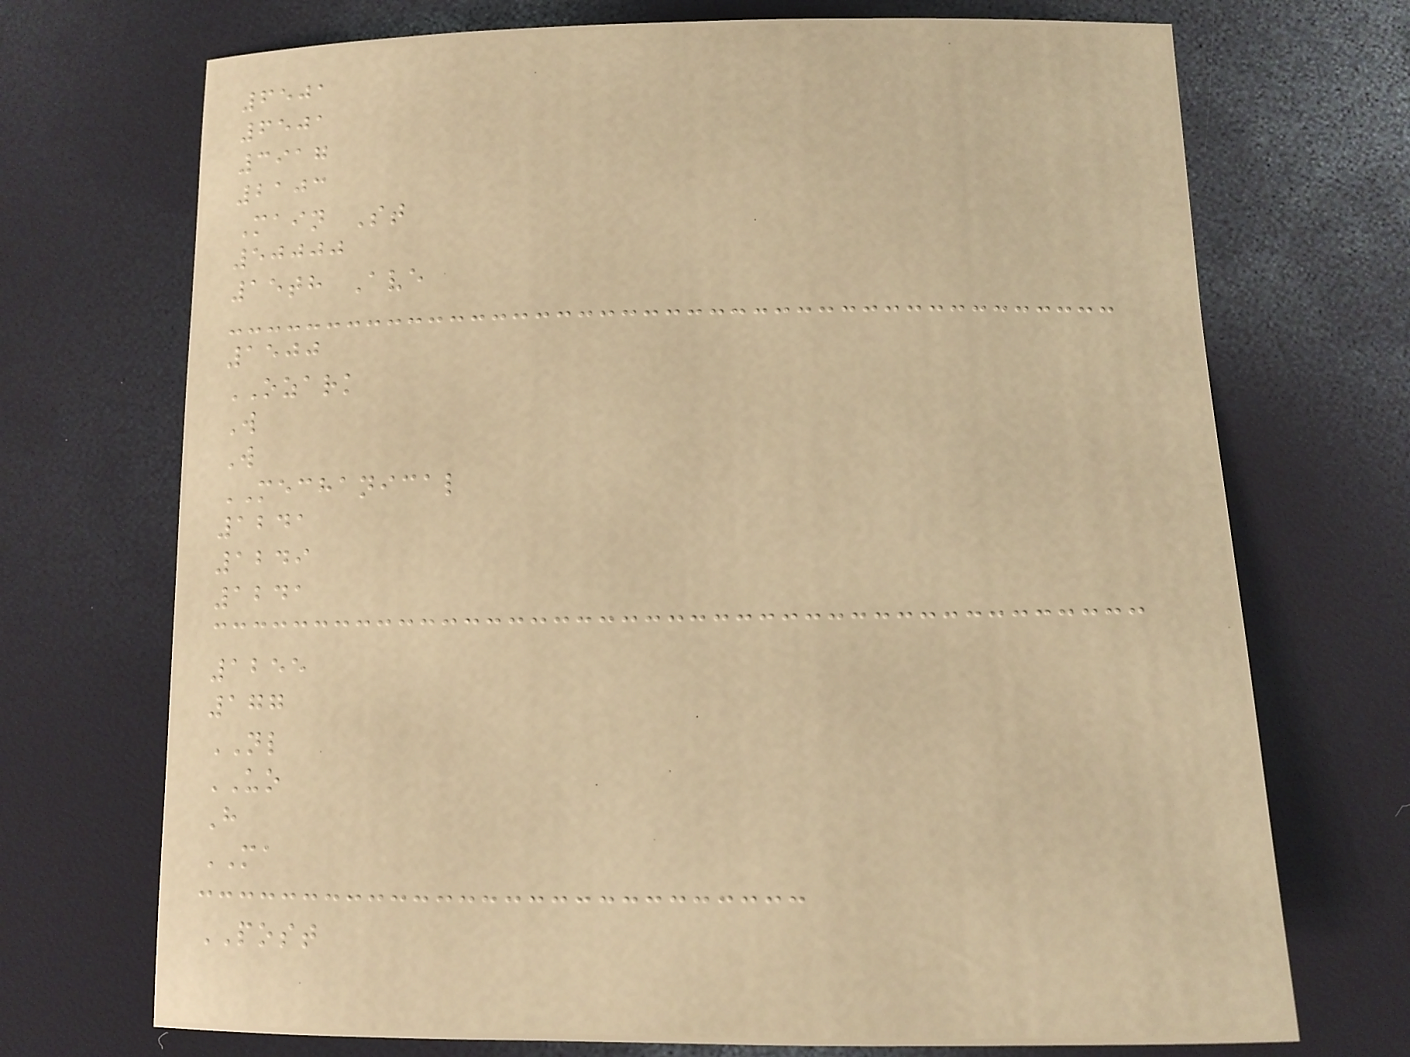6501
6501
3917
2103
Main St
50000
15th Ave
1500
OZARK
W
W
MECHANICAL
1241
1249
1241
1255
177
NL
UO
H
MA
POST
